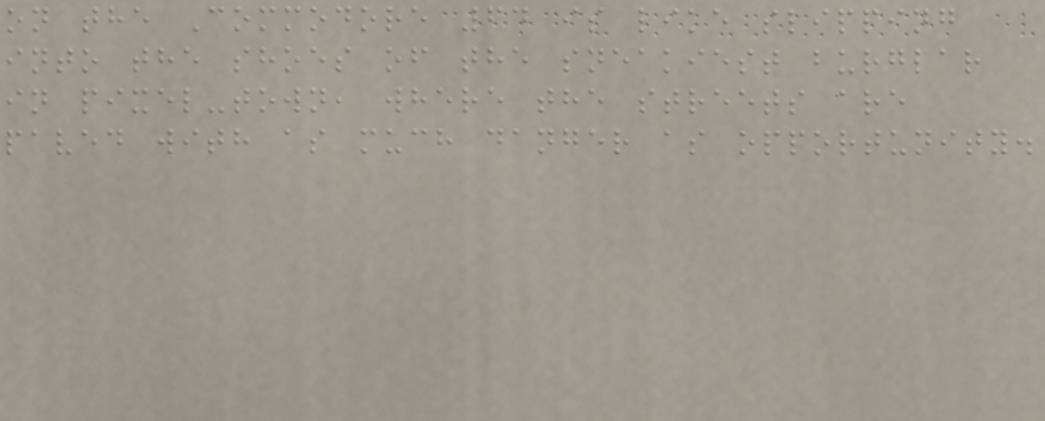on the Commodore 64 is like slipping
into the shoes of the sneakiest burglar
in pixel-town, where the streets are
paved with as much danger as opportunity.
